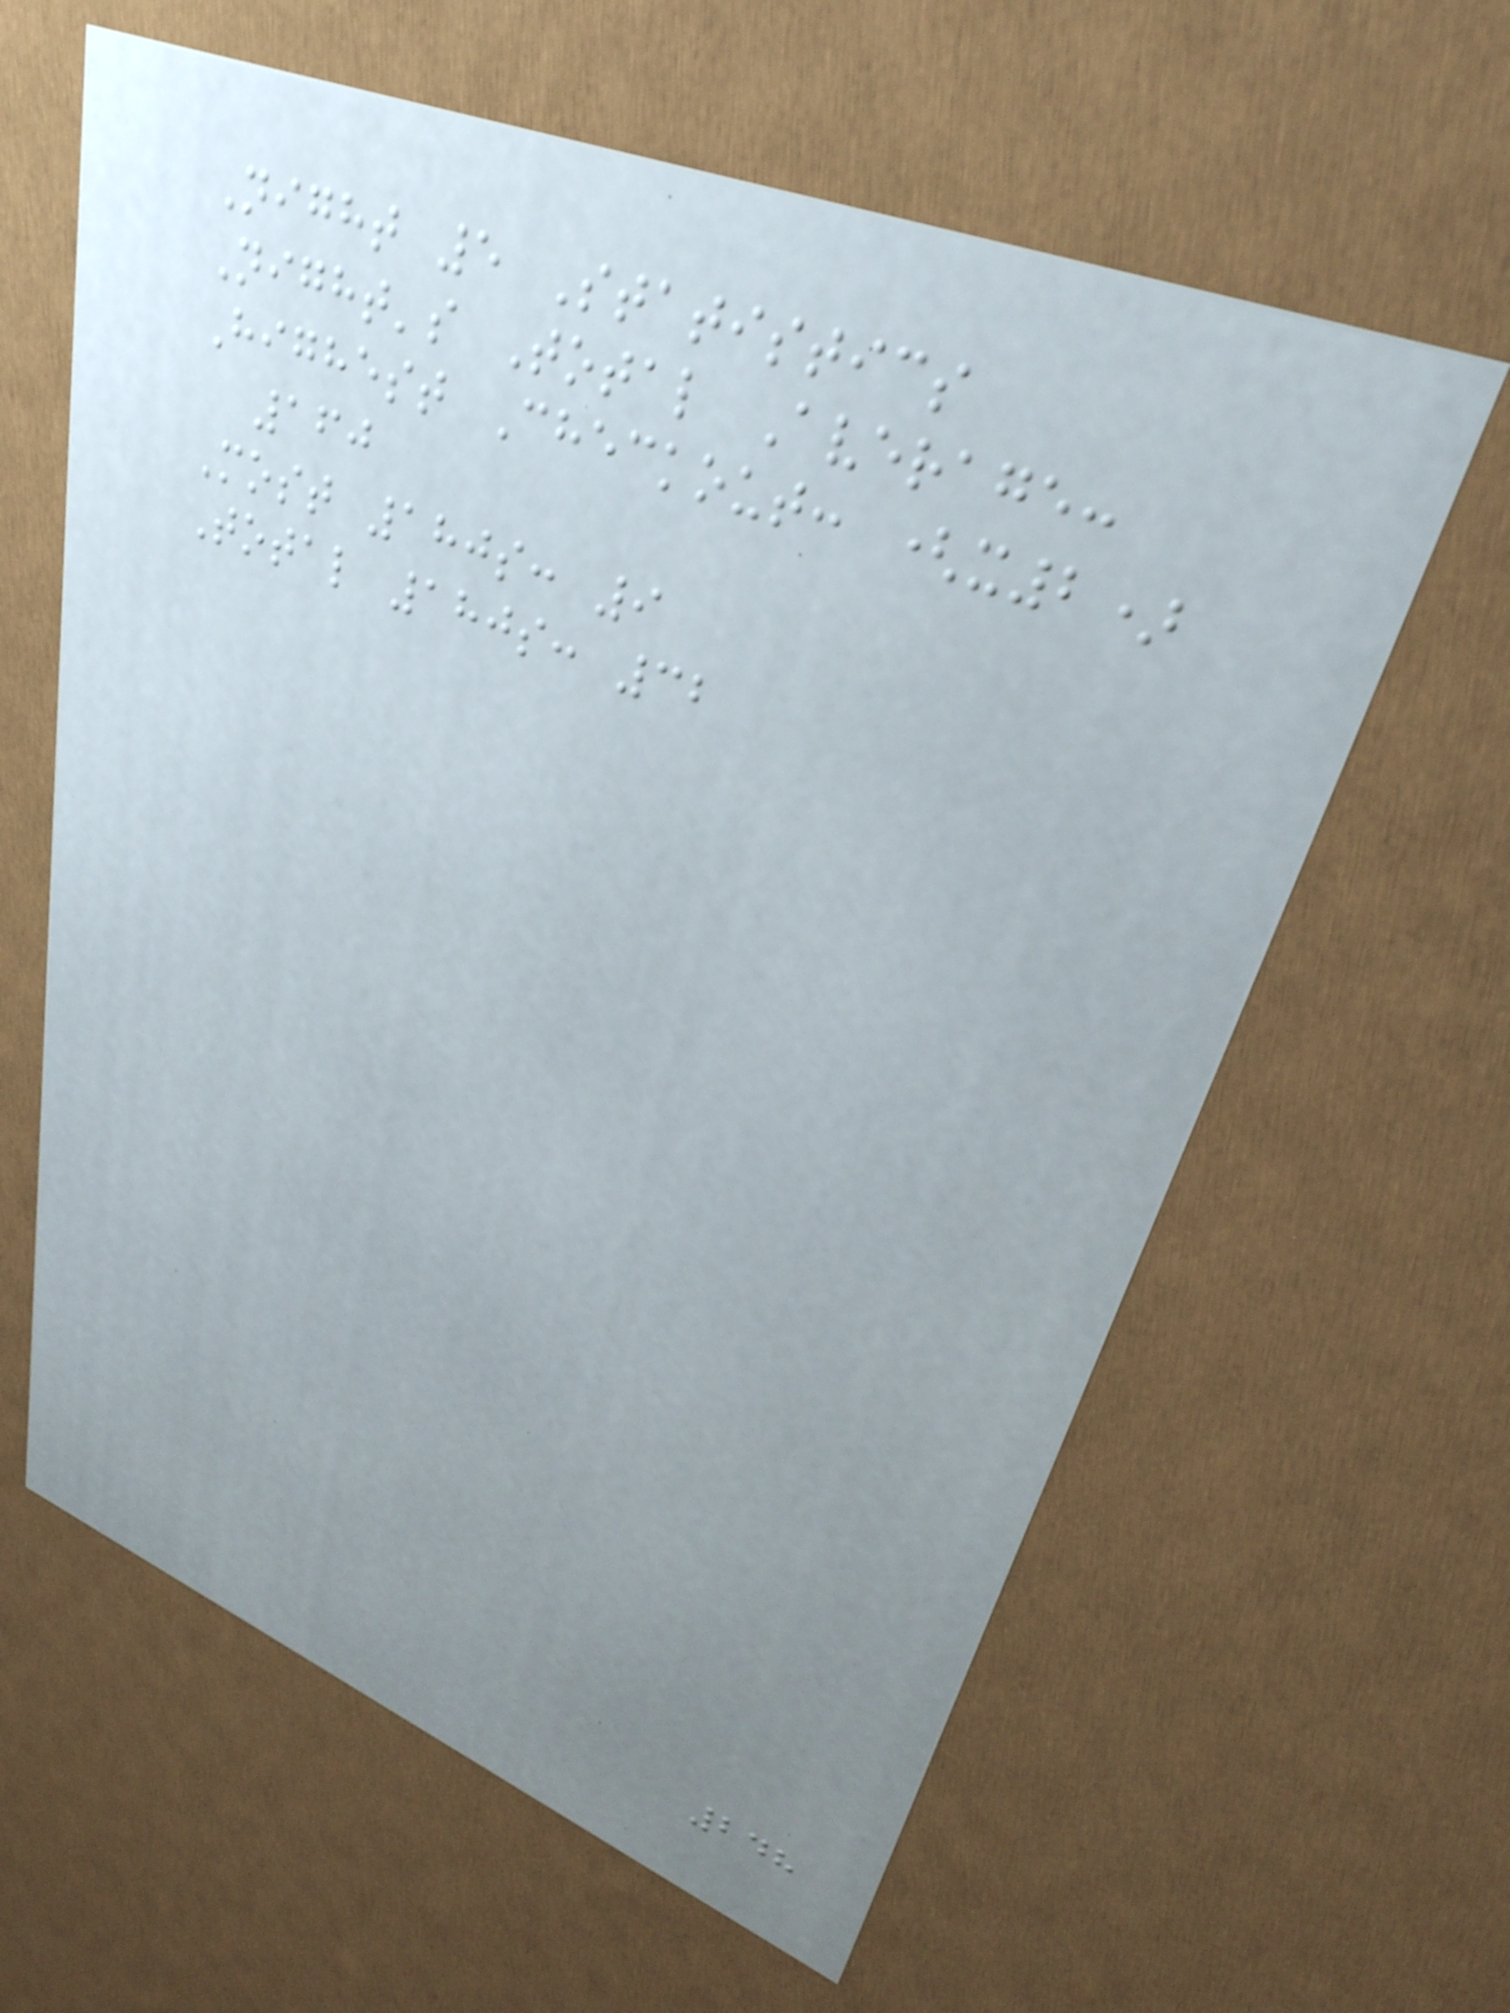Night 5 Statistics
Night's Total Average:
Highest Checkout: (x2)
160
Most 180s: 9
Total 180s: 32
248
